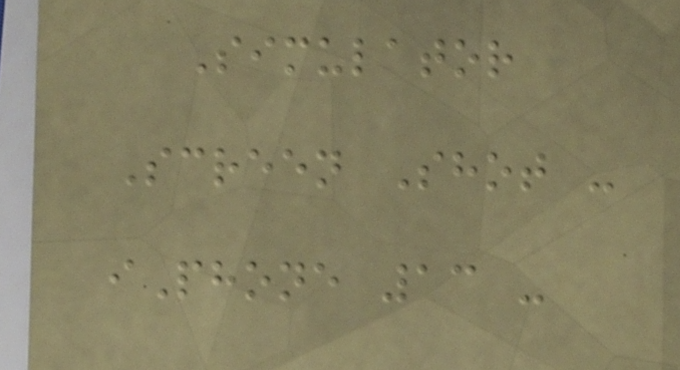Simulator
Screen Shot -
iPhone 13 -
